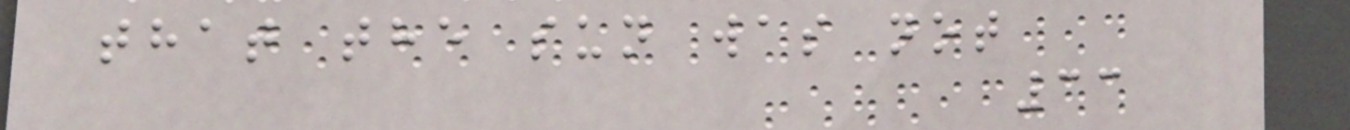that the sun was not
33
